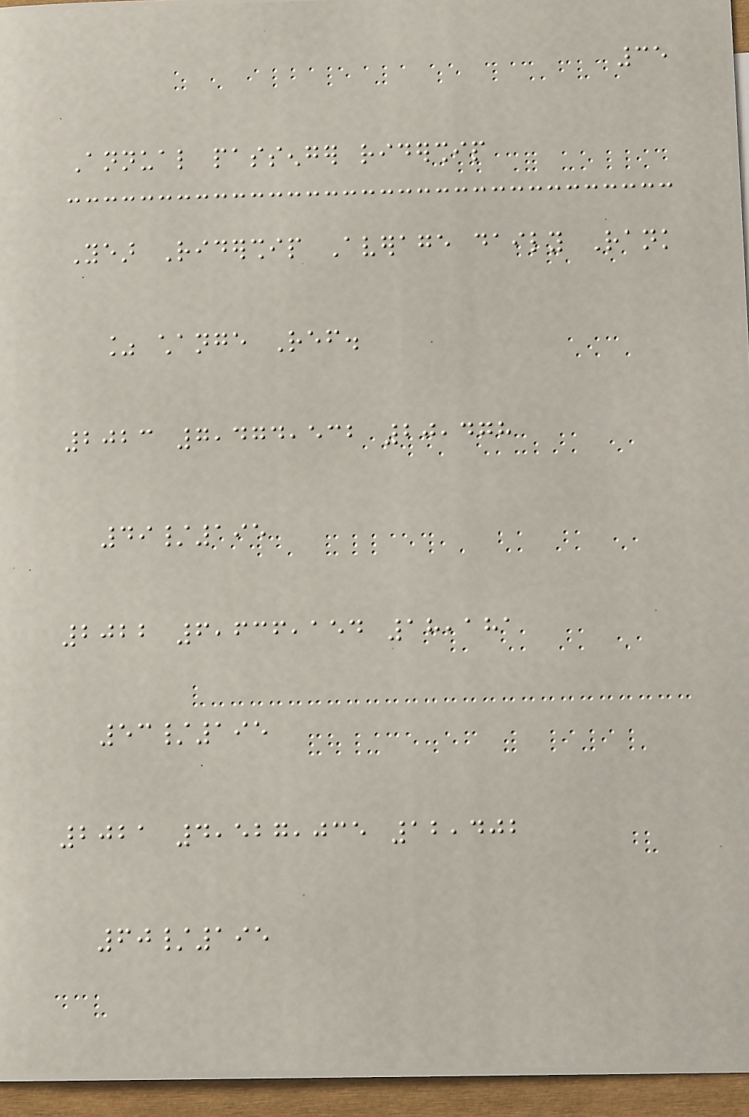35
Annual passenger ridership
Year Ridership Average daily Rank
% change Ref.
2023 7,474,532 20,478
49/195
2022 6,636,154 18,181
53/195
2021 4,527,035 12,402
60/195
